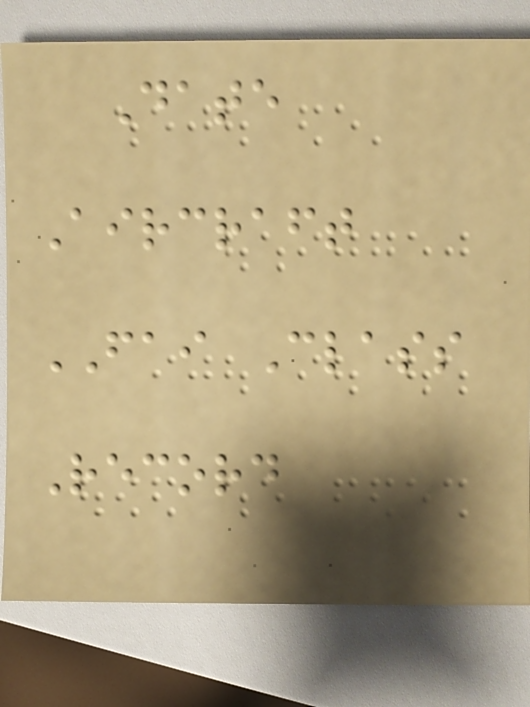Date
Aircraft
FAI Class
Record
